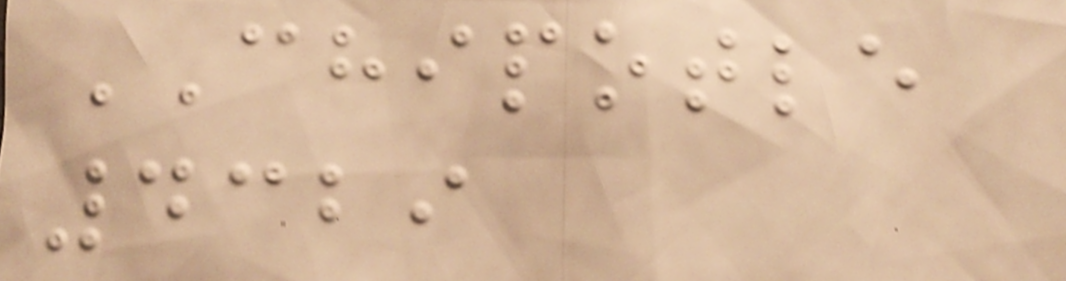CHIPOTLE
4329
